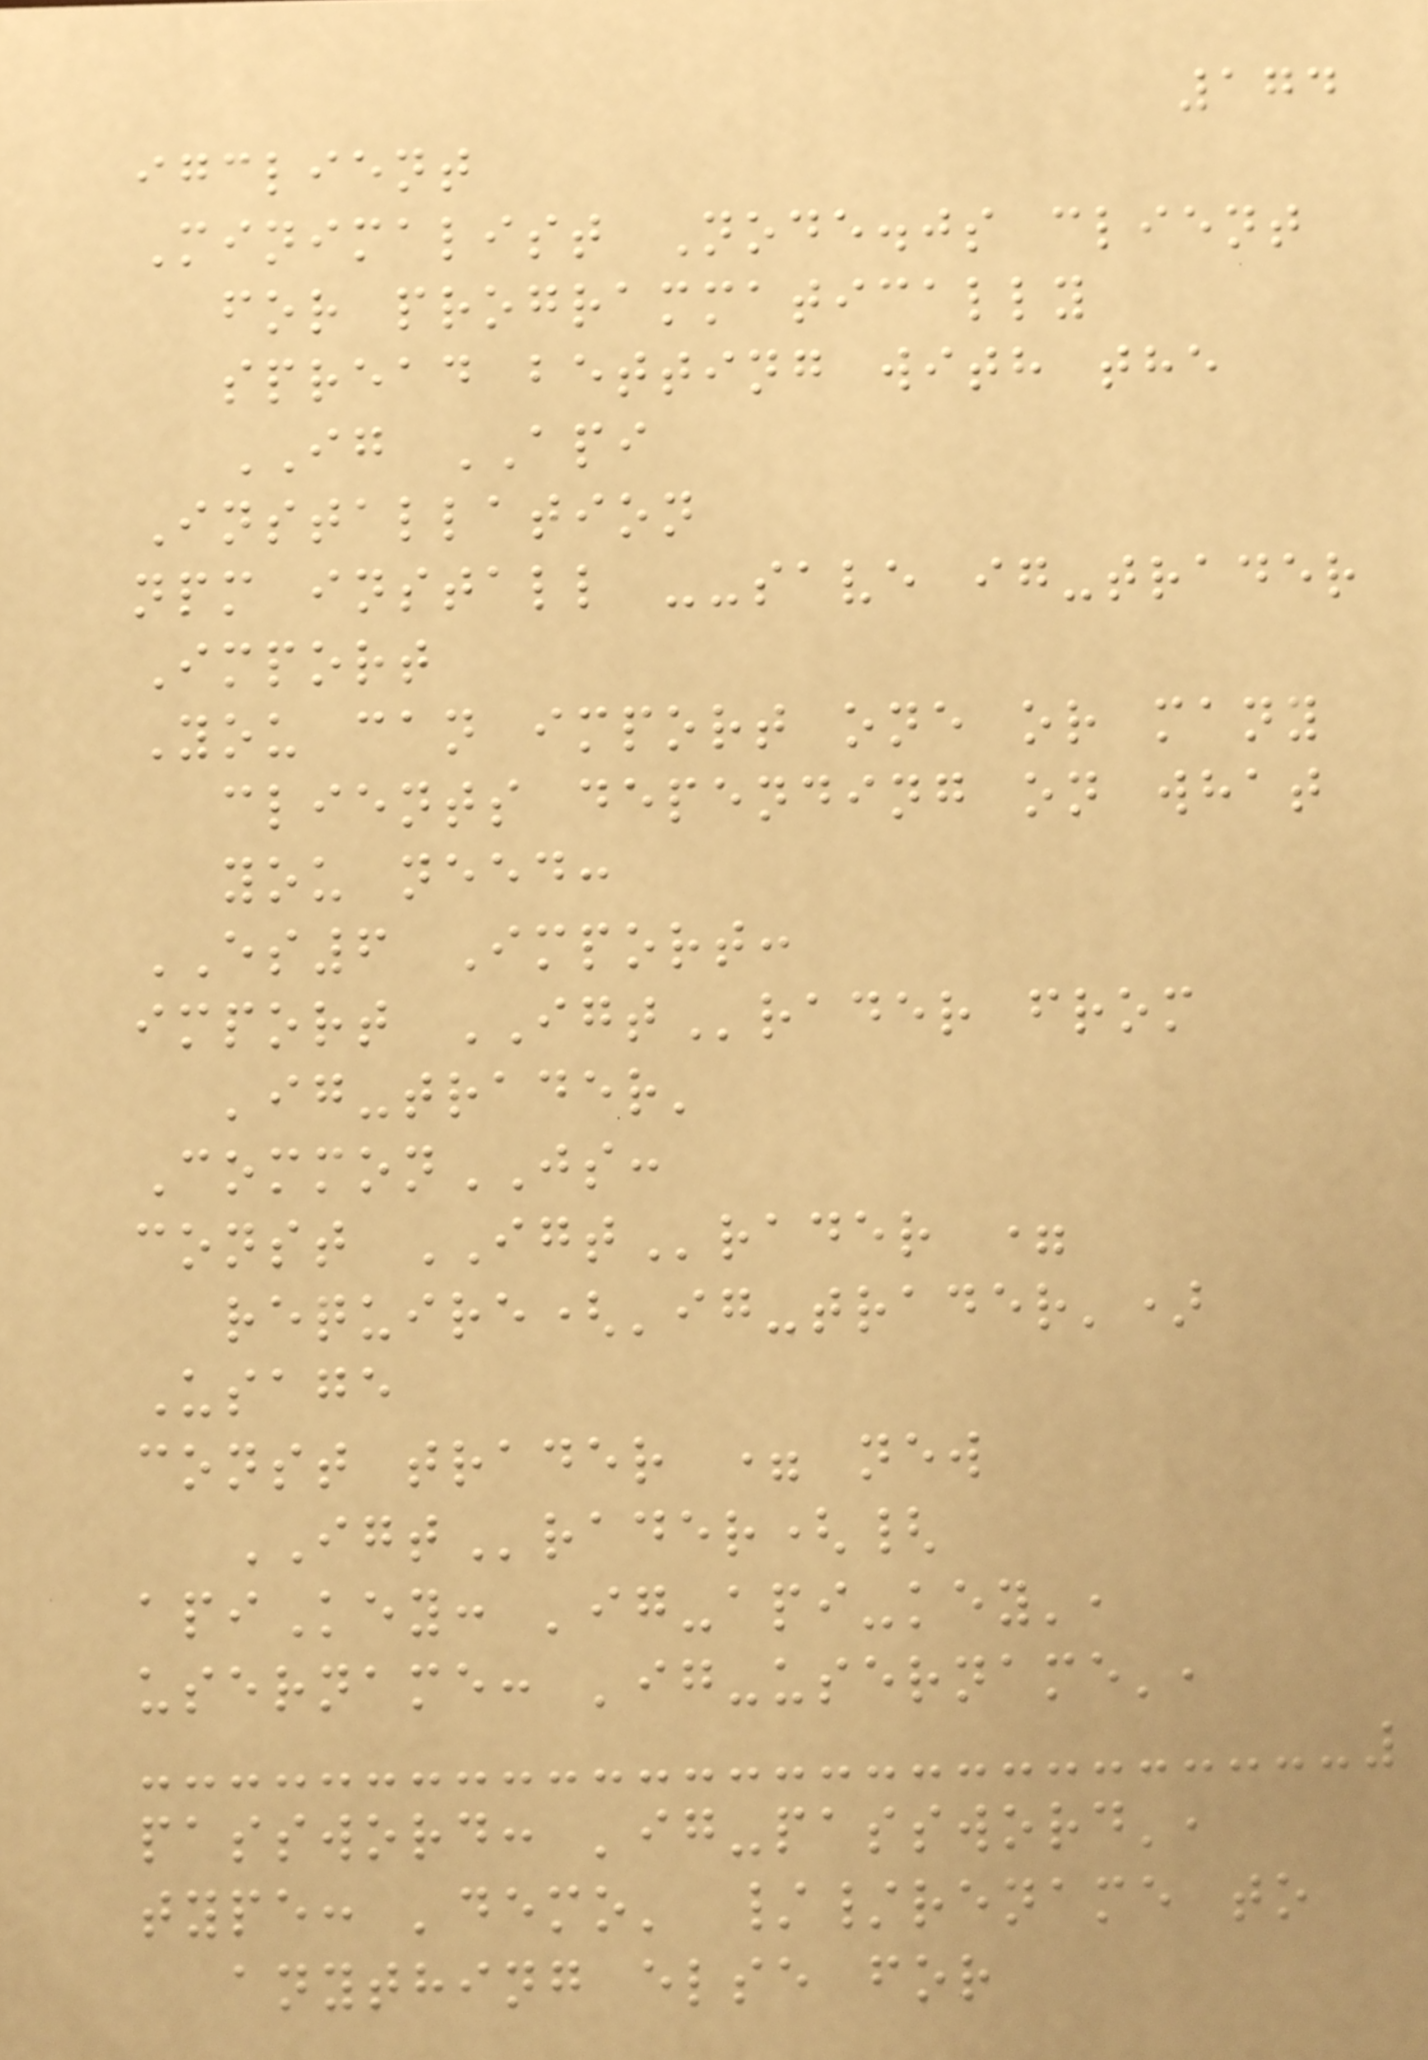174
igclient
Minimalist Node.js client
for programmatically
spread betting with the
IG API
Installation
npm install --save ig-trader
Import
You can import one or many
clients depending on what
you need:
ES6 Import:
import IGTrader from
'ig-trader'
CommonJS:
const IGTrader =
require('ig-trader')
Usage
const trader = new
IGTrader({
apiKey: 'ig-api-key',
username: 'ig-username',
password: 'ig-password',
type: 'demo' //rename to
anything else for
